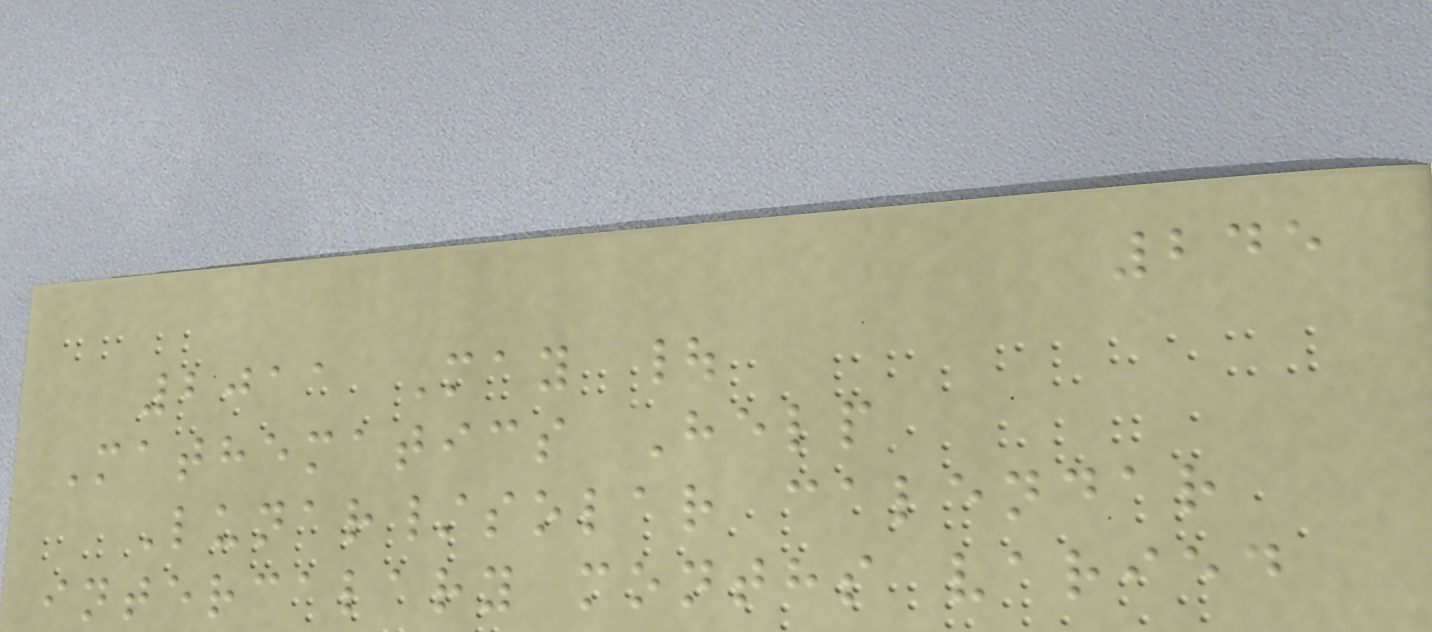245
2011 May |
Mathematics Help
Lunar/solar calendar
intercalary months varied
